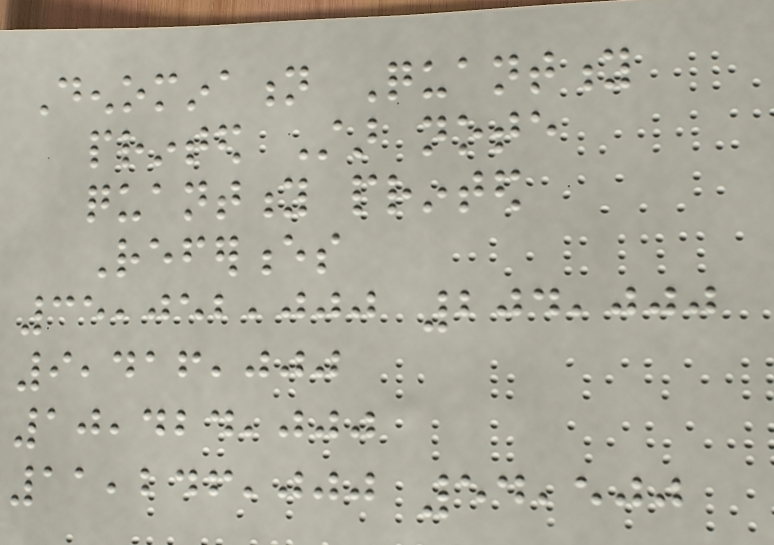Denomination Quantity
printed Star note
quantity printed
References
35,052,000 204,000
9,416,000
10,424,000
11,246,000 54,500
